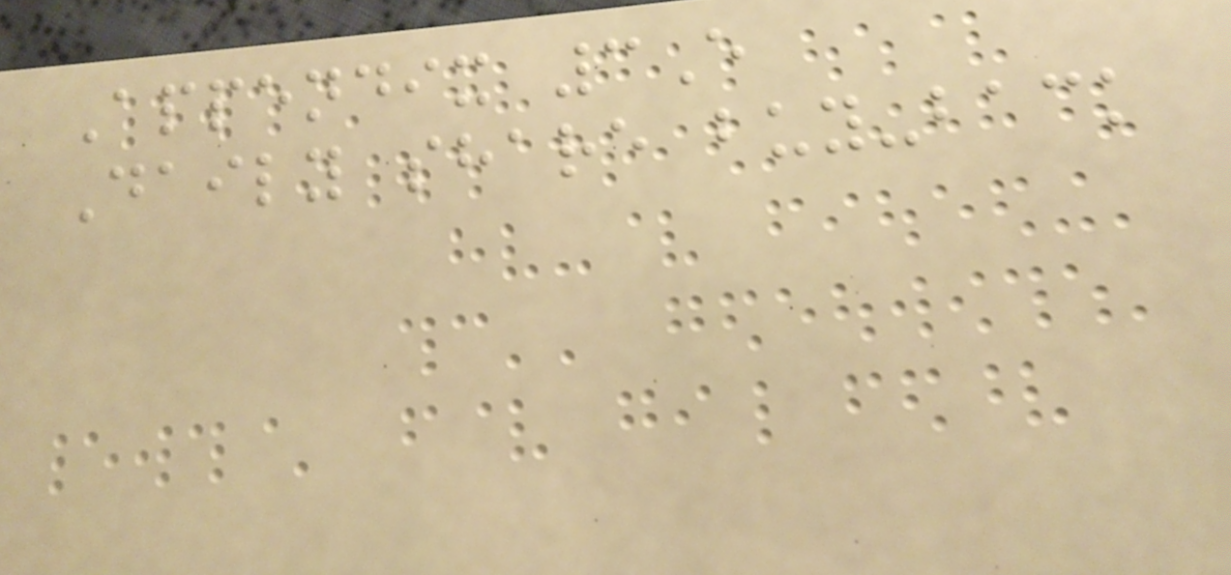Appendix 3E
Daily share buy-back
